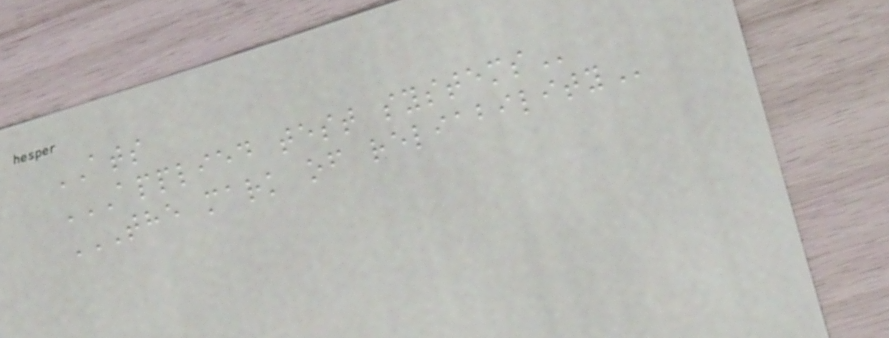ATS
APPLIED TEST SYSTEMS
THE MARK OF RELIABILITY
